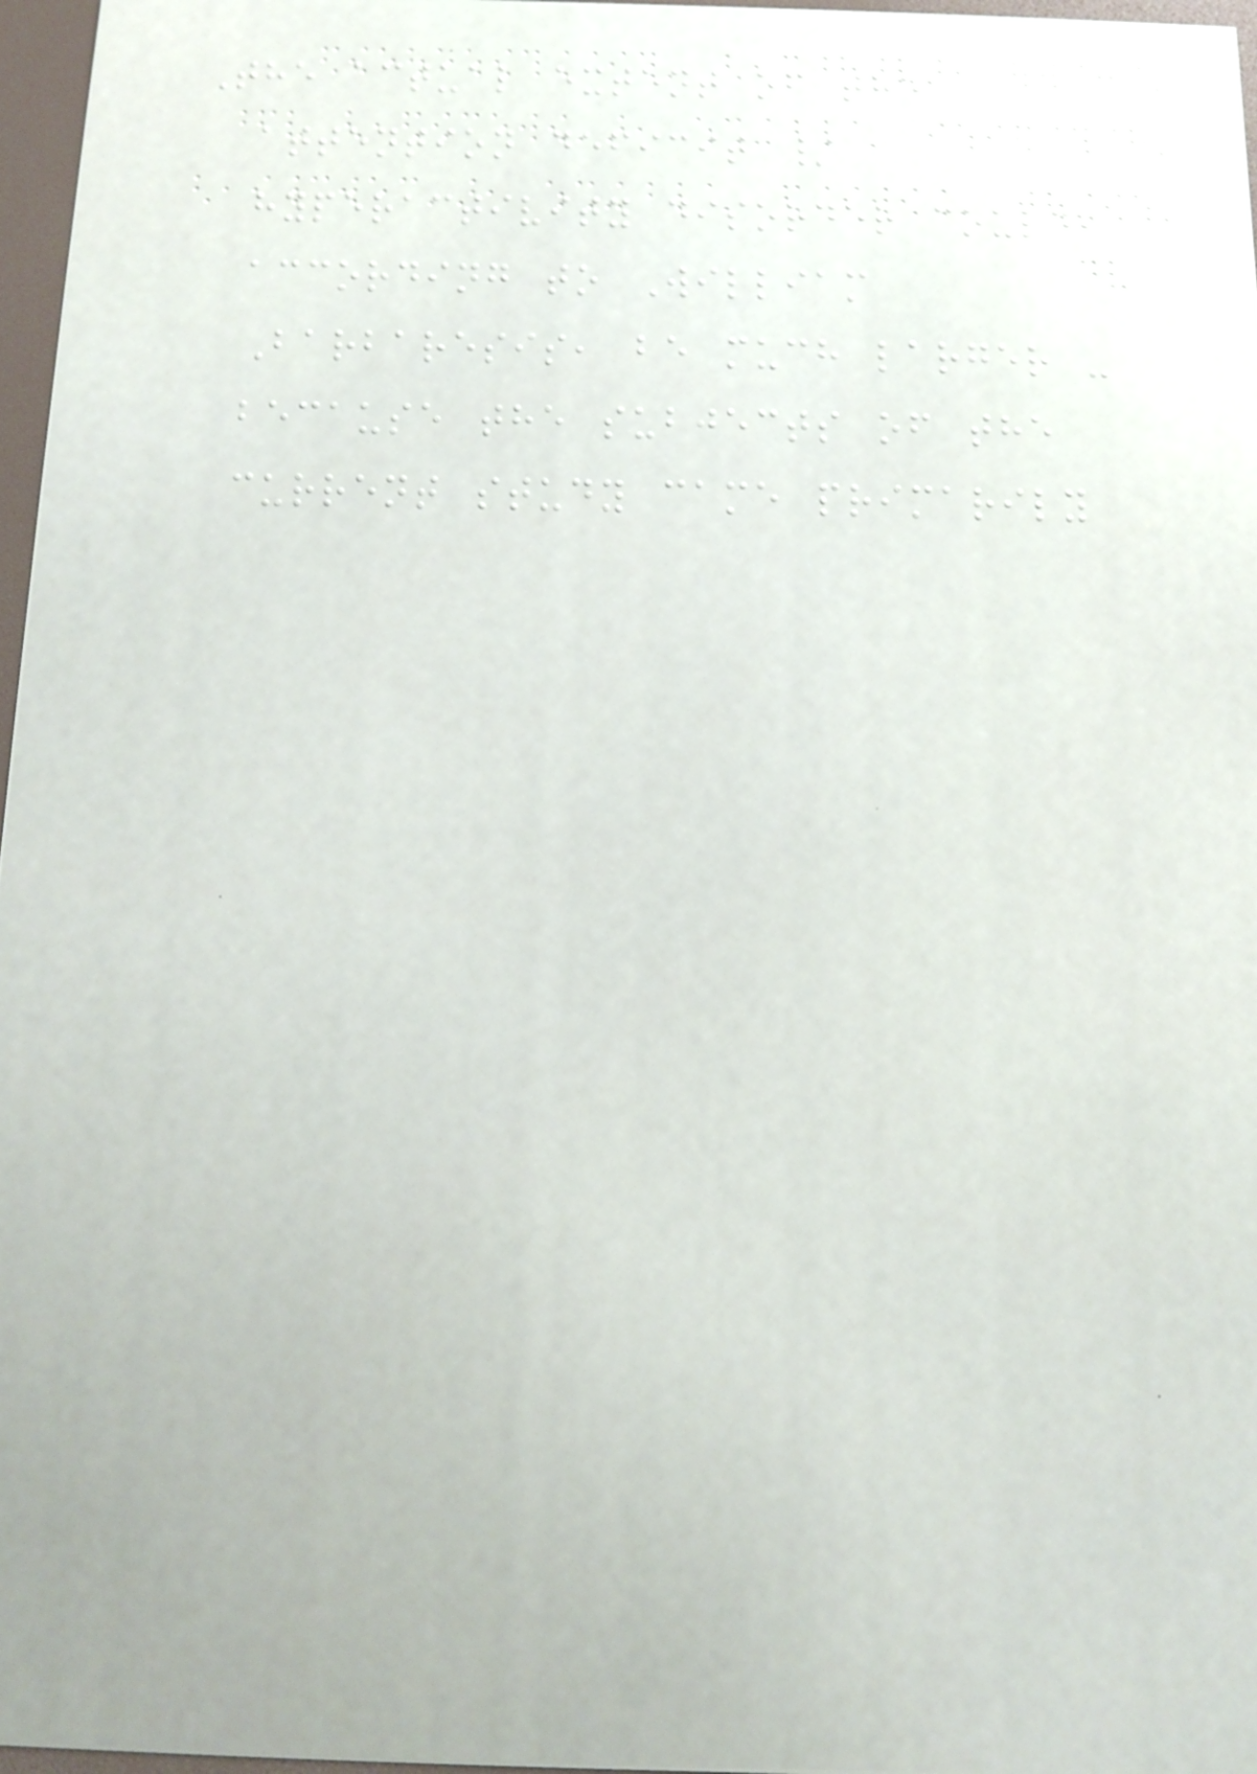The actual extent of the
attention deficit /
hyperactivity disorder could,
according to William
Barbaresis, be much larger -
because the subjects of the
current study came primarily
